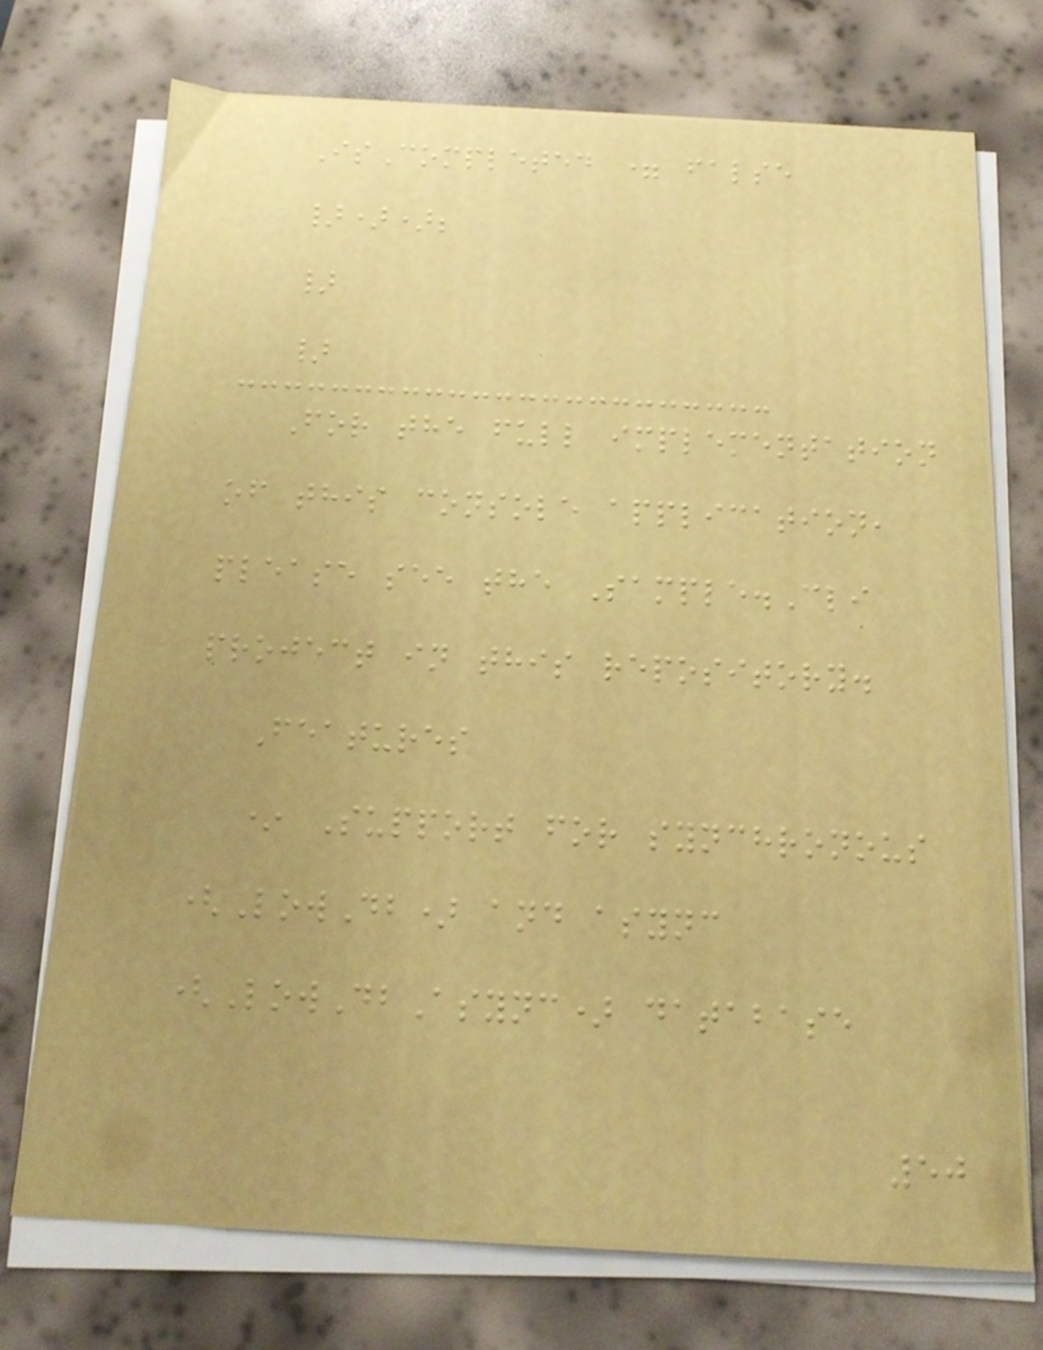IsCompleted = false
}));
}
}
For the full implementation
of this console application,
please see the Sample.Cli
project in this repository.
Features
* Support for synchronous
(LowDb) and async
(LowDbAsync) database
50
